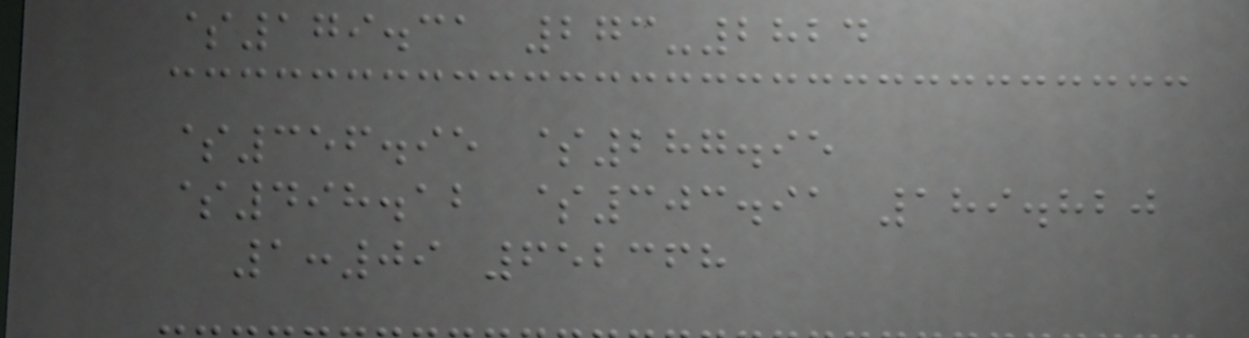$179.31 273-2824
$356.95 $287.95
$498.12 $303.91 189.820
1:09 652368
